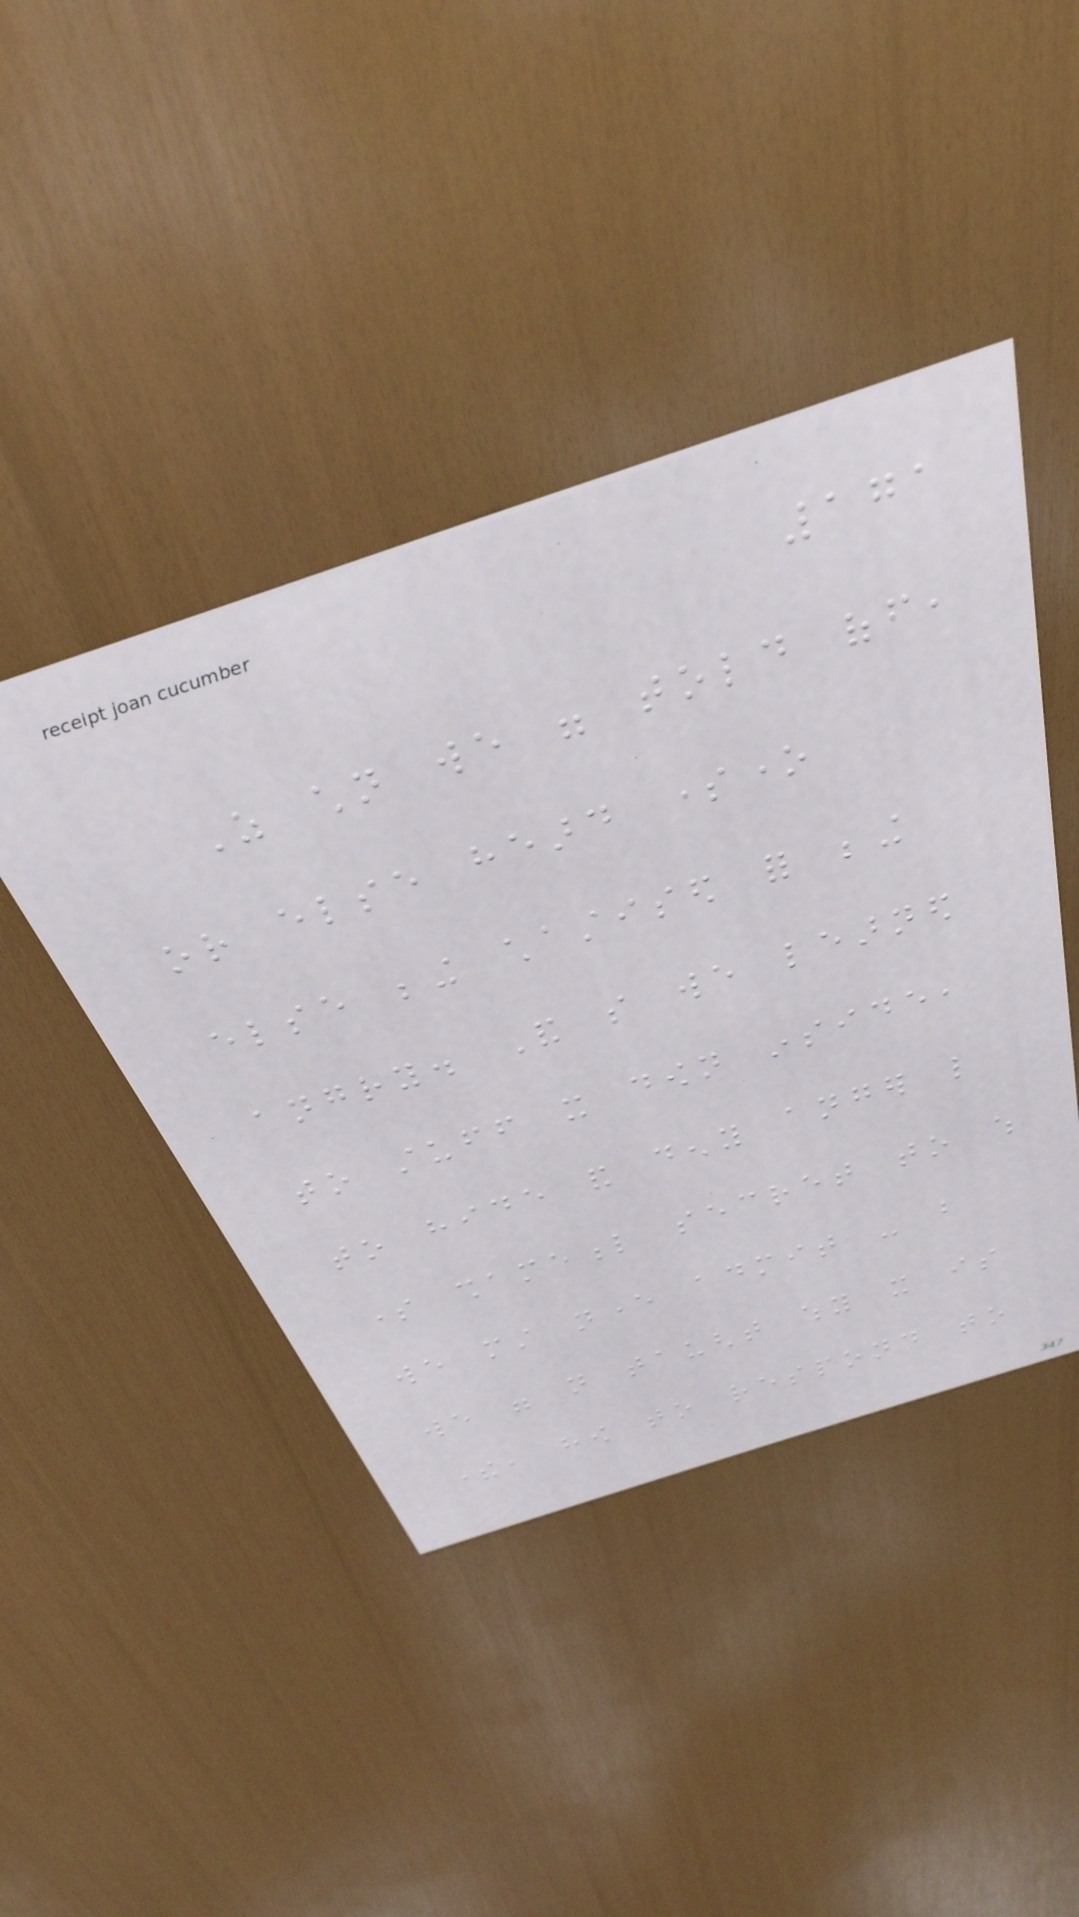171
As children we were told off,
or else heard someone
else being chastised for being
angry. And so we learned
to stuff it down inside,
to hide and deny anger like
some shameful secret to which
we must never admit - but
we were not taught why it is
there, how to respond to
